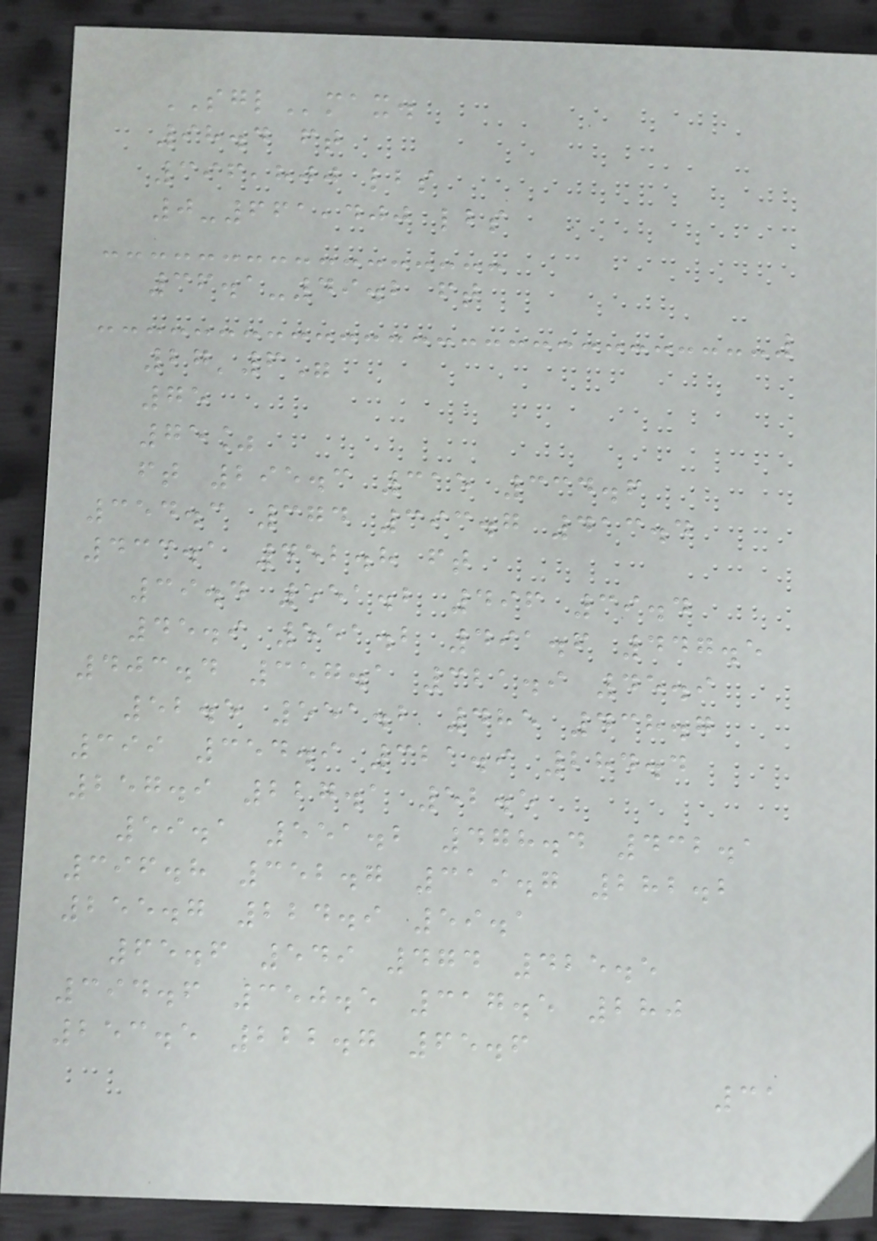SGLmax.
98.4 ft
396,800 lbs
0-661,400 lbs
36.1-49.2 ft
27'6"
75
75%
ft 295.3 315 334.6
354.3 374 393.7 413.4
433.1 452.8 ft
39.4 551.2 496 39.4
45.9 551.2 491.6 447.5
403.4 357.1 321.9 45.9
52.5 551.2 485 438.7
399 354.9 321.9 284.4
257.9 227.1 52.5
59.1 551.2 478.4 432.1
396.8 352.7 319.7 282.2
255.7 224.9 59.1
65.6 549 474 425.5
394.6 350.5 317.5 280
253.5 222.7 65.6
31
